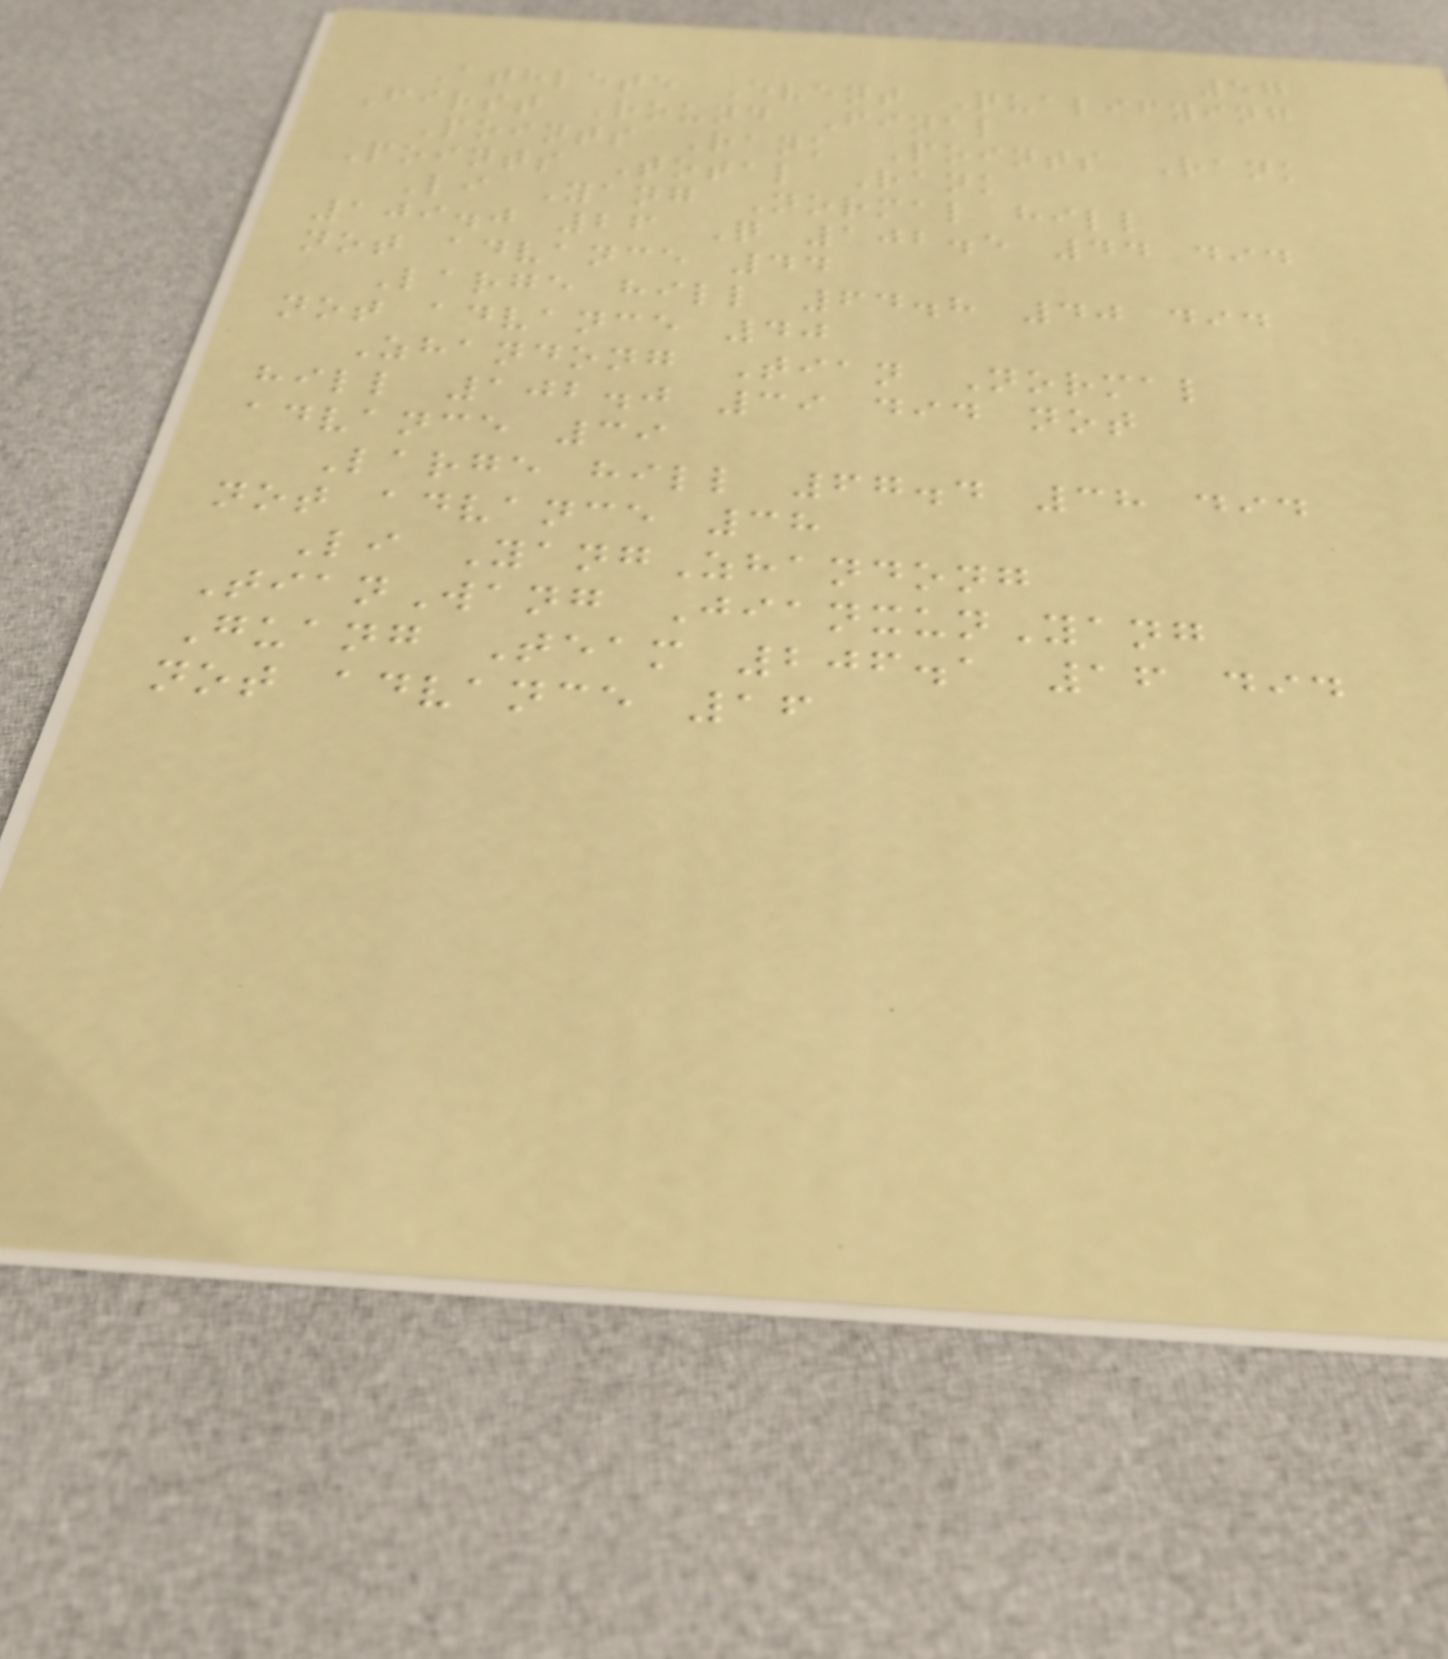57
Athlete Event Qualifying
First Round Final
Points Rank Points Rank
Points Total Rank
Li Yang Normal hill
109.0 26 Q 102.5 44 did
not advance 44
Large hill 64.8 40 did
not advance 40
Zhandong Tian Normal
hill 102.0 39 did not
advance 39
Large hill 67.4 38 did
not advance 38
Li YangZhandong
TianWang JianxunYang
Guang Team 206.1 16 did
not advance 16
